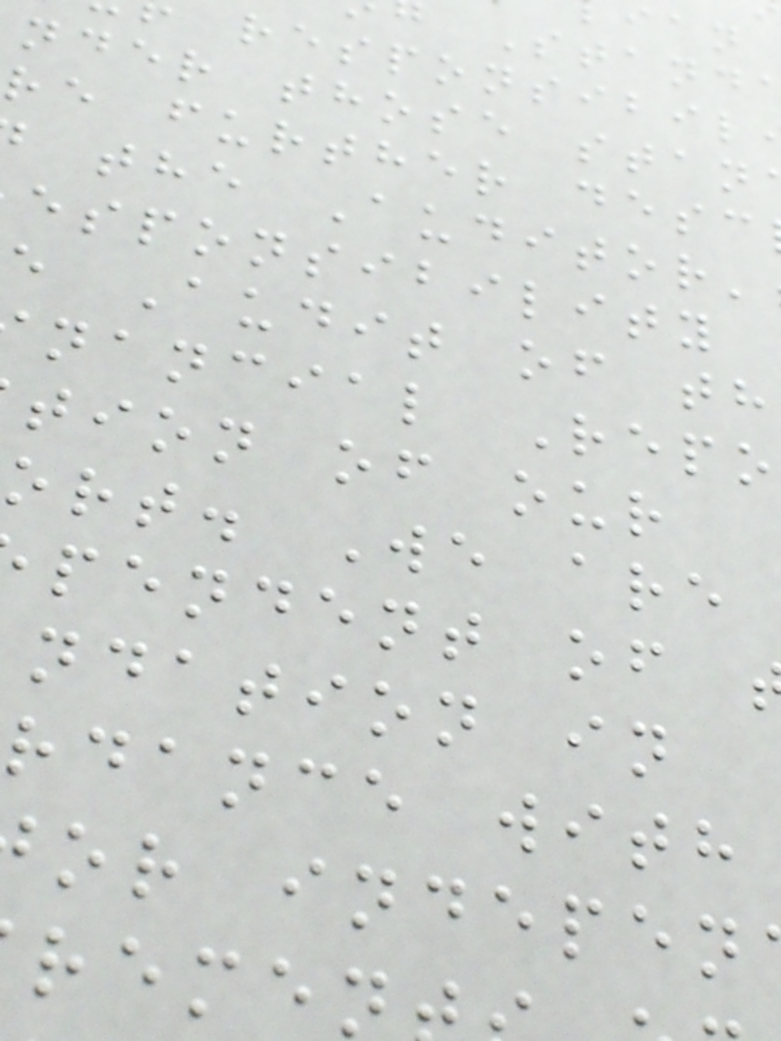Stand
responsibil
nder those stan
re further desc
the Auditor'
esponsibility
e Audit of th
nancial Repo
tion of our
ort. We are
pendent of
ndation in
rdance with
or indepen
